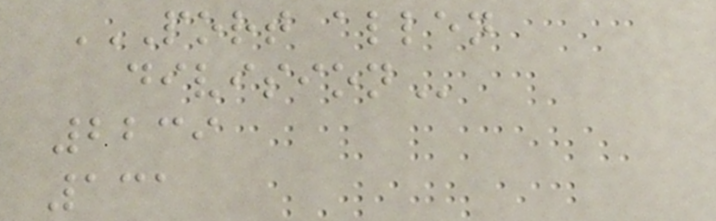PORT ALLEN
DIVISION
2239
131
